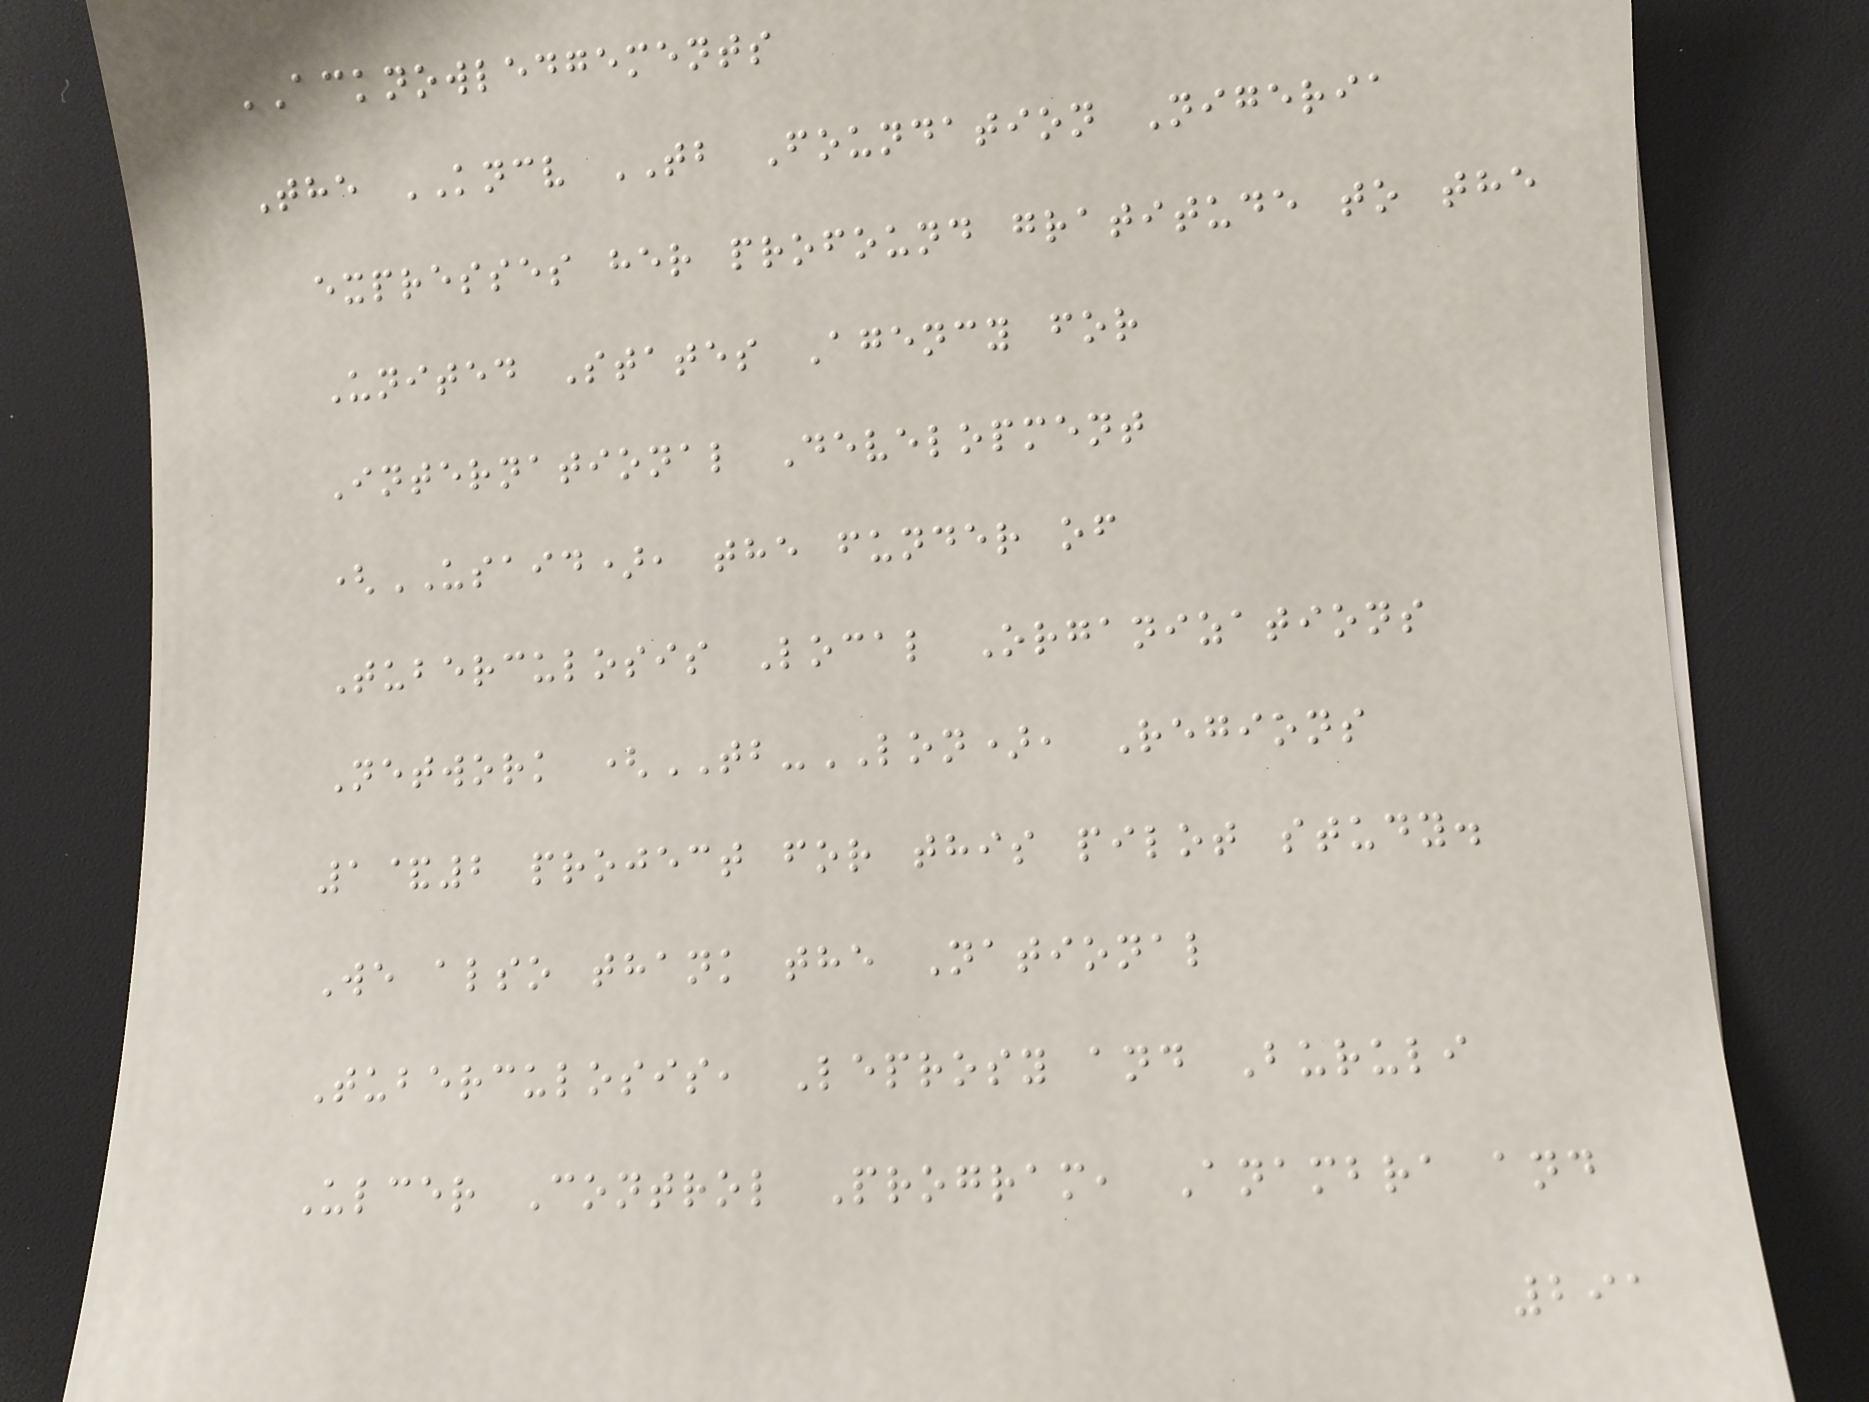ACKNOWLEDGEMENTS
The KNCV TB Foundation Nigeria
expresses her profound gratitude to the
United States Agency for
International Development
(USAID), the funder of
Tuberculosis Local Organizations
Network (TB-LON), Regions
1&2 project for this pilot study.
We also thank the National
Tuberculosis, Leprosy and Buruli
Ulcer Control Program, Anambra and
291
